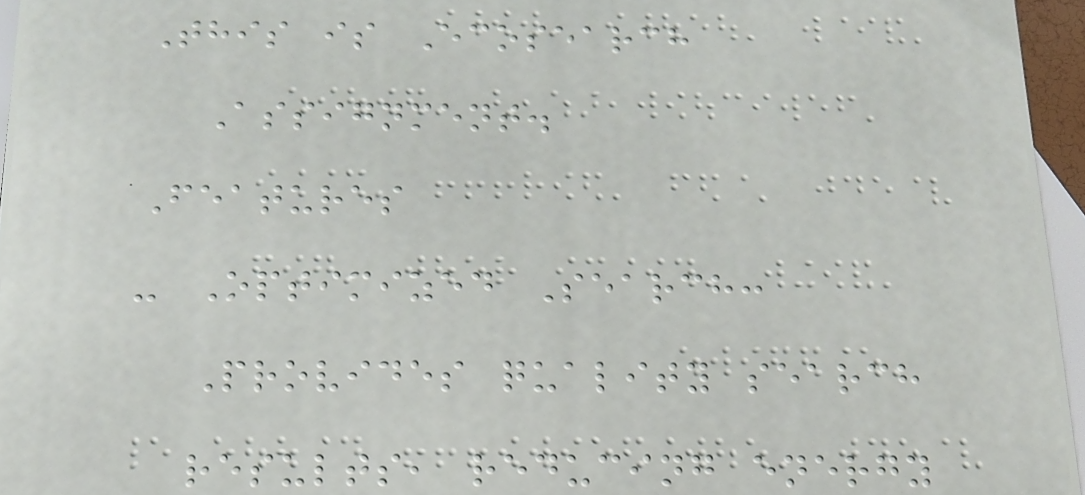This is Ecosearch
Assignment.
Features
- Optimized Search:
Provides quality search
results, reducing energy
